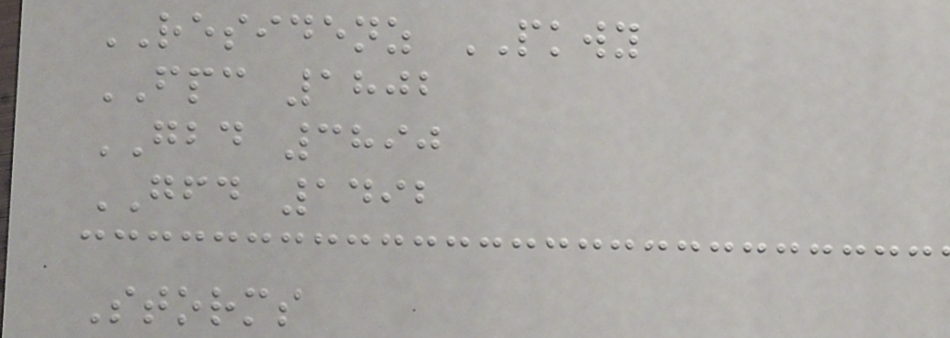RESIDENZ PKWY
FPC 1802
GBD 3890
GFD 1492
Storms
